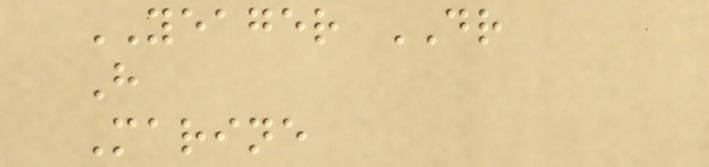YEAGER DR
H
Marine
